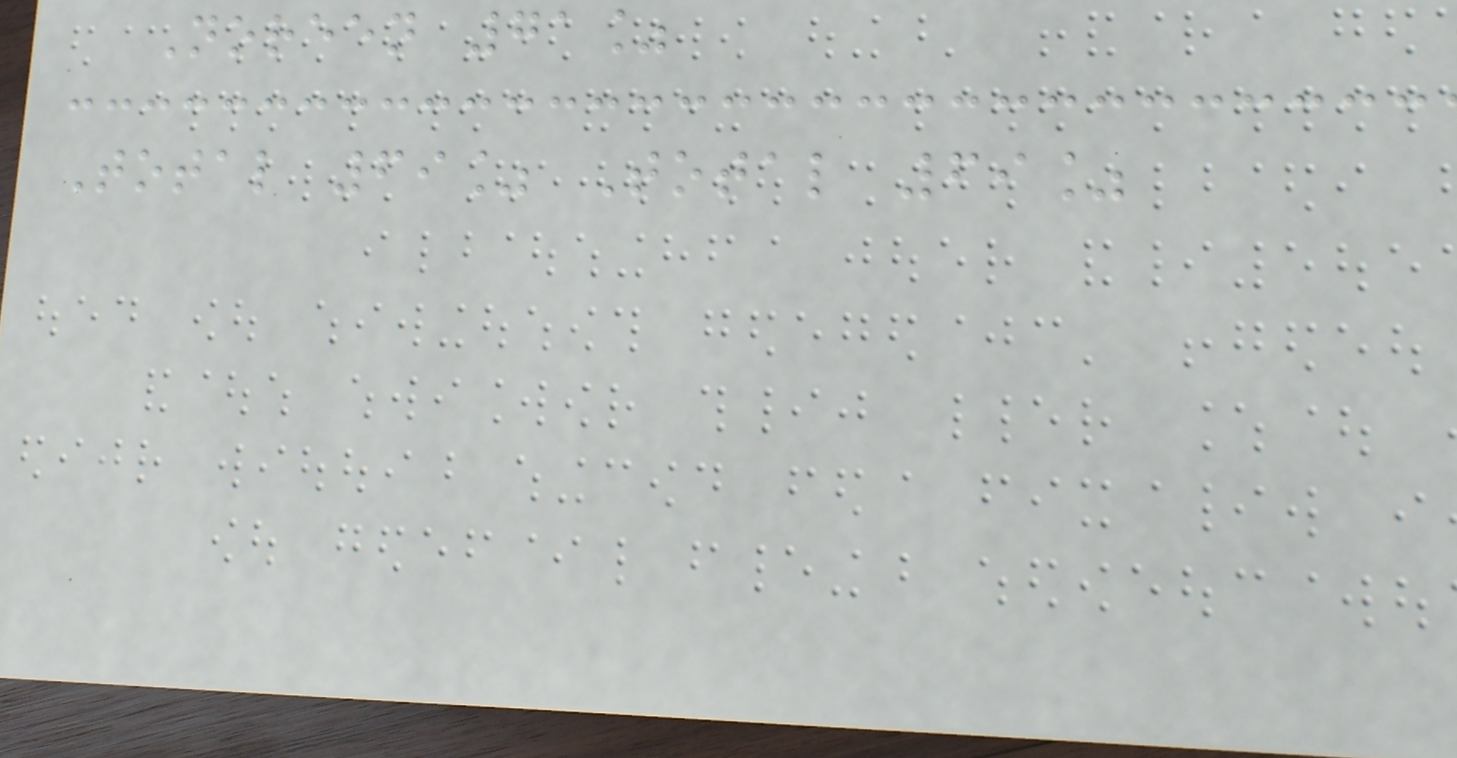Noreen 71%
Total 69% Total 69%
